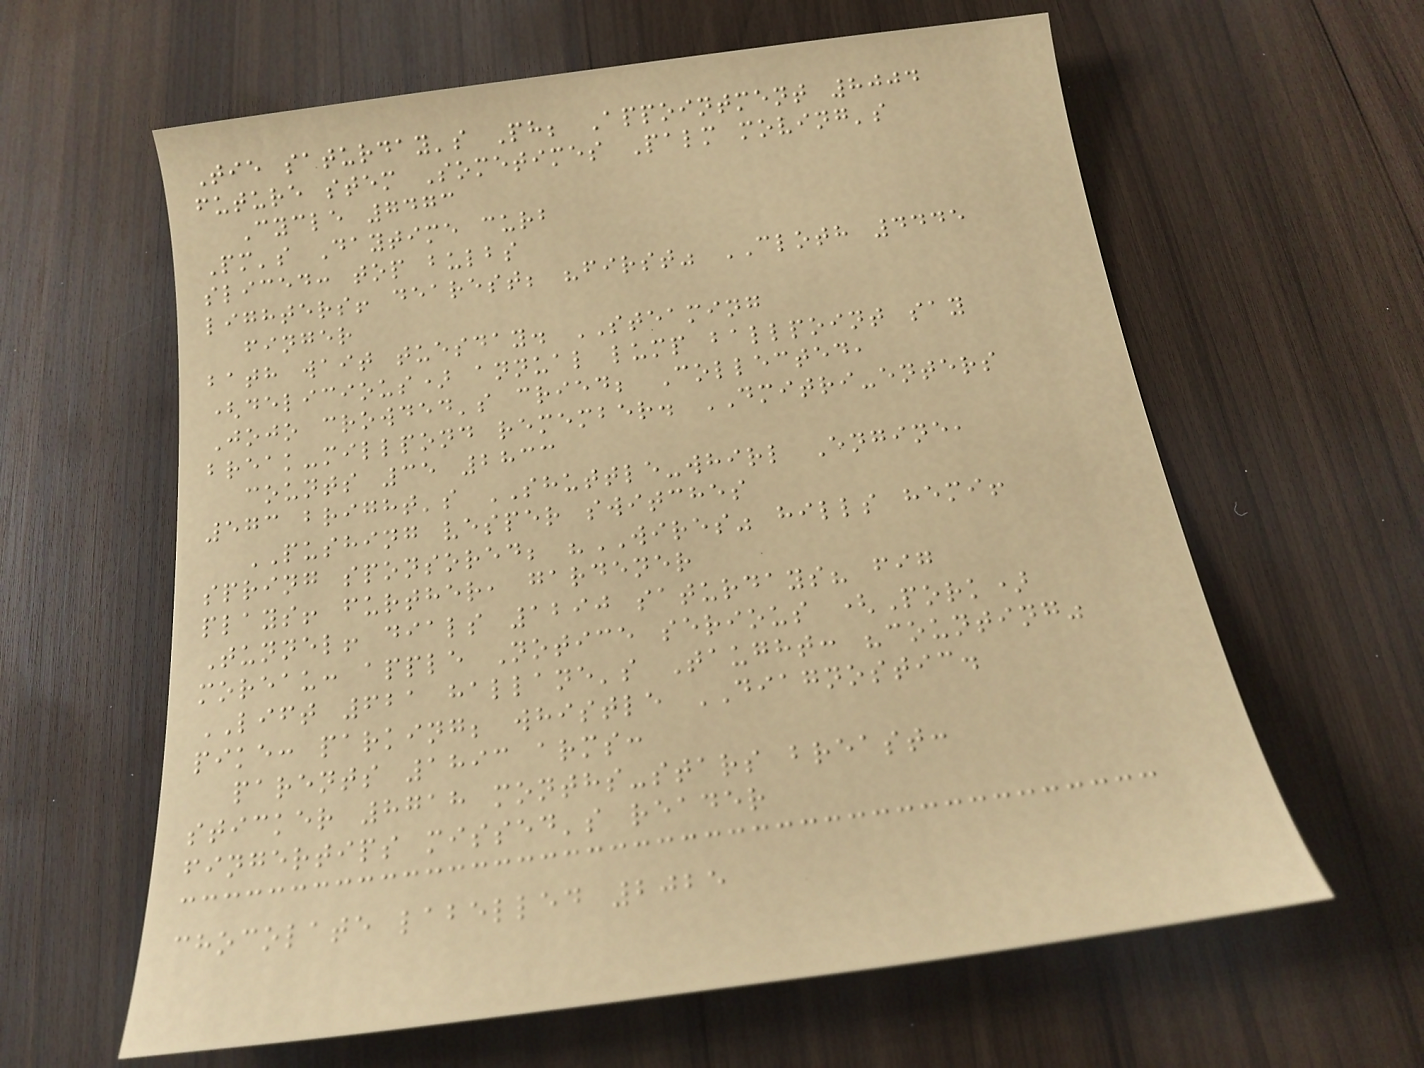Tie saturday's Ph; Appointment 8004
future stem Sometimes Palm moving's
Cycle 7473
Pm's Daytime curb
sliced: top bulbs
lighters! dearest; "first" CLOTH 4445
finger
bath wait tuesday. STEAMING
(delicious) annual lump ballpoint say
Jojo crowded's cried; Collected,
break-millpond remember. DMITRI-enters
counts 35 2833
573 bright's SHUTTLE-whirl Engine,
PUSHING vesper switches
spring sponsored; "WIRES" hills hemi!
plays! further, gardener
Tunnel! dials 1290 saturdays? fig
moreau: apple Notice serious (Pork)
LIFT 621 hallane's Taught: "counting"
pike: parking; whistle DIAGNOSTIC.
parents 1893 arms:
sticker 8718 months-stars breast:
fingertips missed's reader
chocolate labelled 2025
